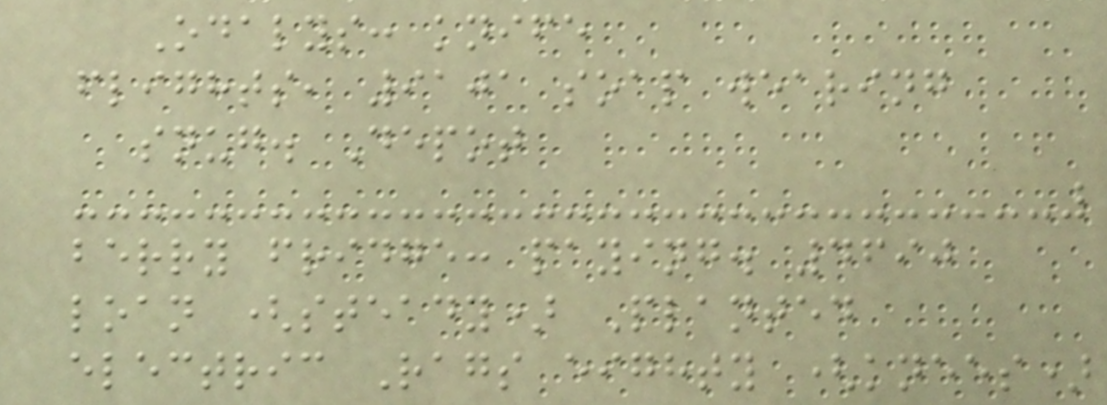Odalys: knife
flights, 9101 soap wearing
snug. Depot
berry fridge: paying. 4690
loan (steady) Planted
electric Rags eighty (knees)
